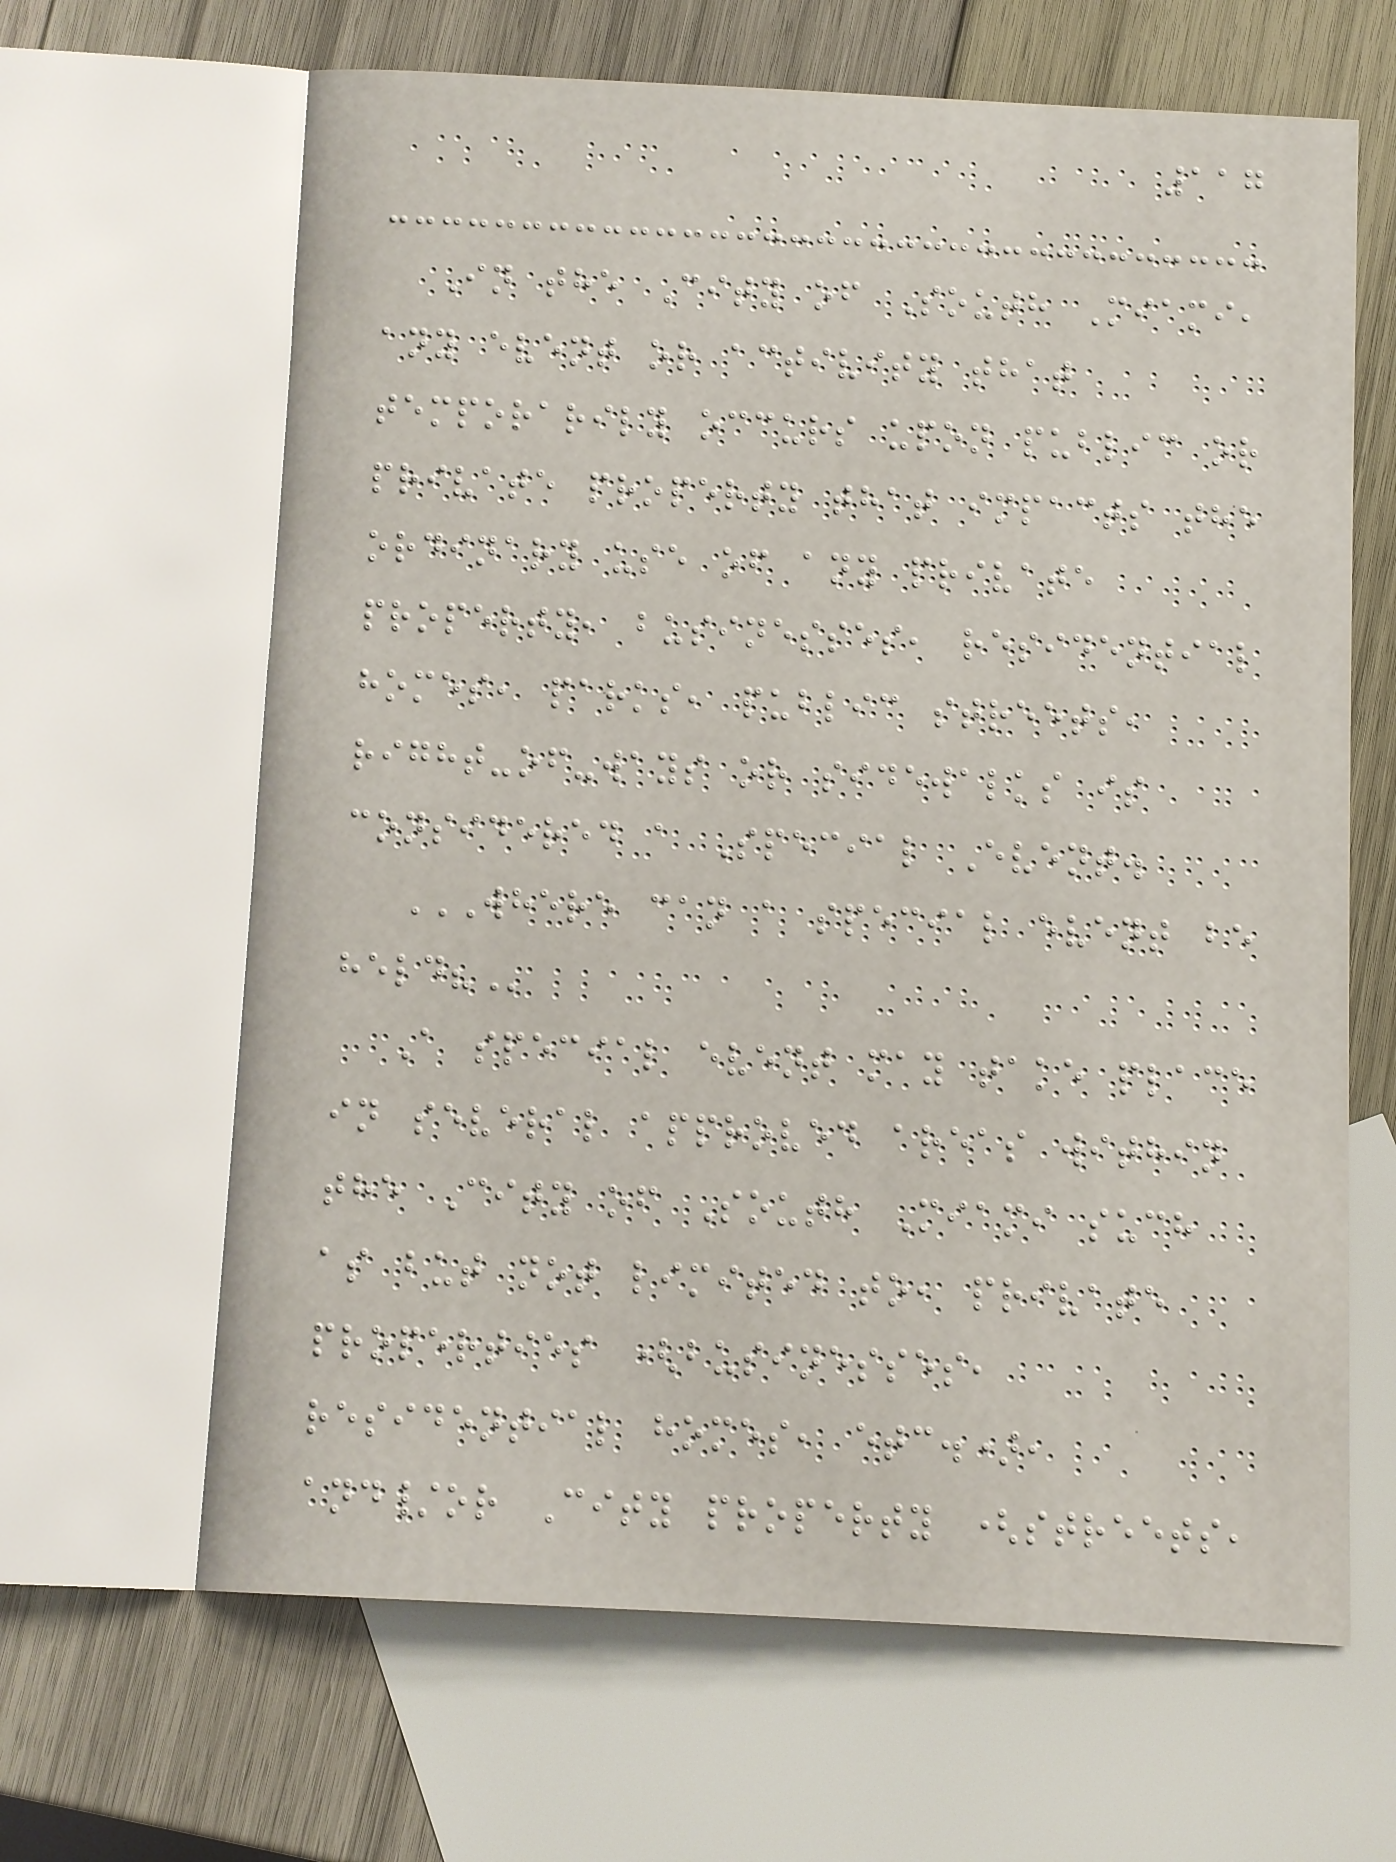117
In the City of South Miami,
any event or activity that
temporarily occurs upon public or
private property that impacts the
ordinary use of any private
property, businesses, residential
homes, parks, public streets,
right-of-ways or sidewalks is
considered a Special Event.
WHERE CAN A SPECIAL EVENT BE
HELD?
A special event may take place
in several approved areas within
the City of South Miami such
as but not limited to, private
properties (businesses,
residential homes, etc.),
and/or City property (streets,
